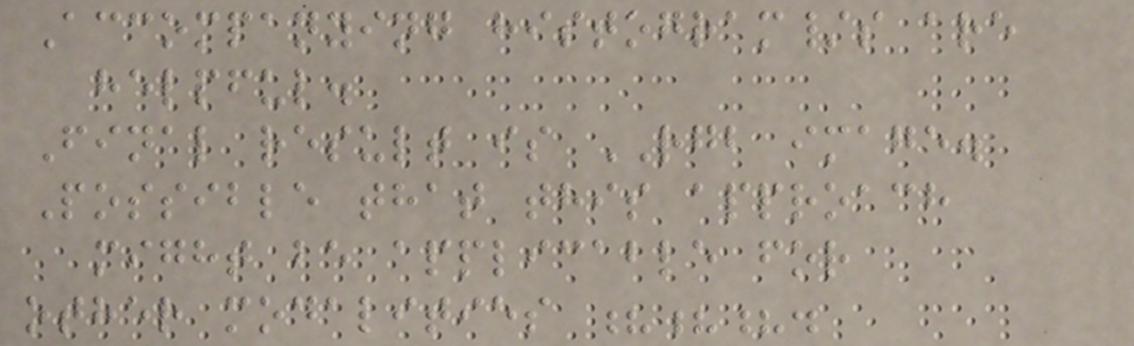Accompanying histogram/s are
helpful.
Final result is RGB image.
Possible that this approach
might be applicable for
other modalities ???.
